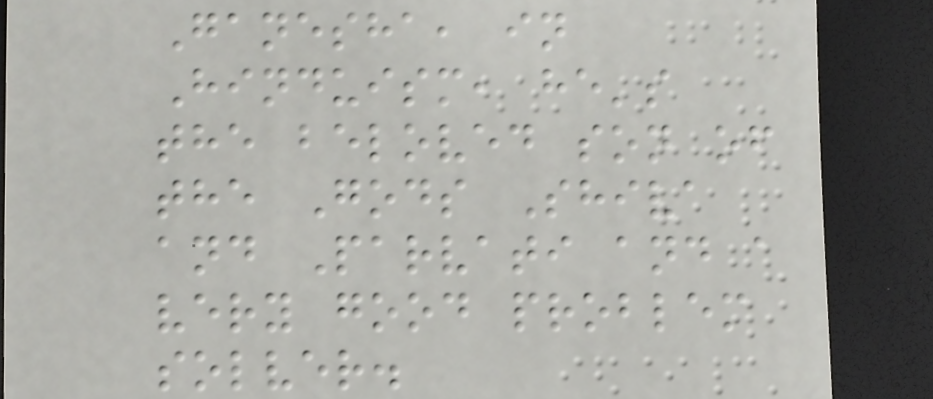Ganesha, in
Hinduism, he's
the beloved son of
the Gods Shiva
and Parvati and a
very good problem
solver.
